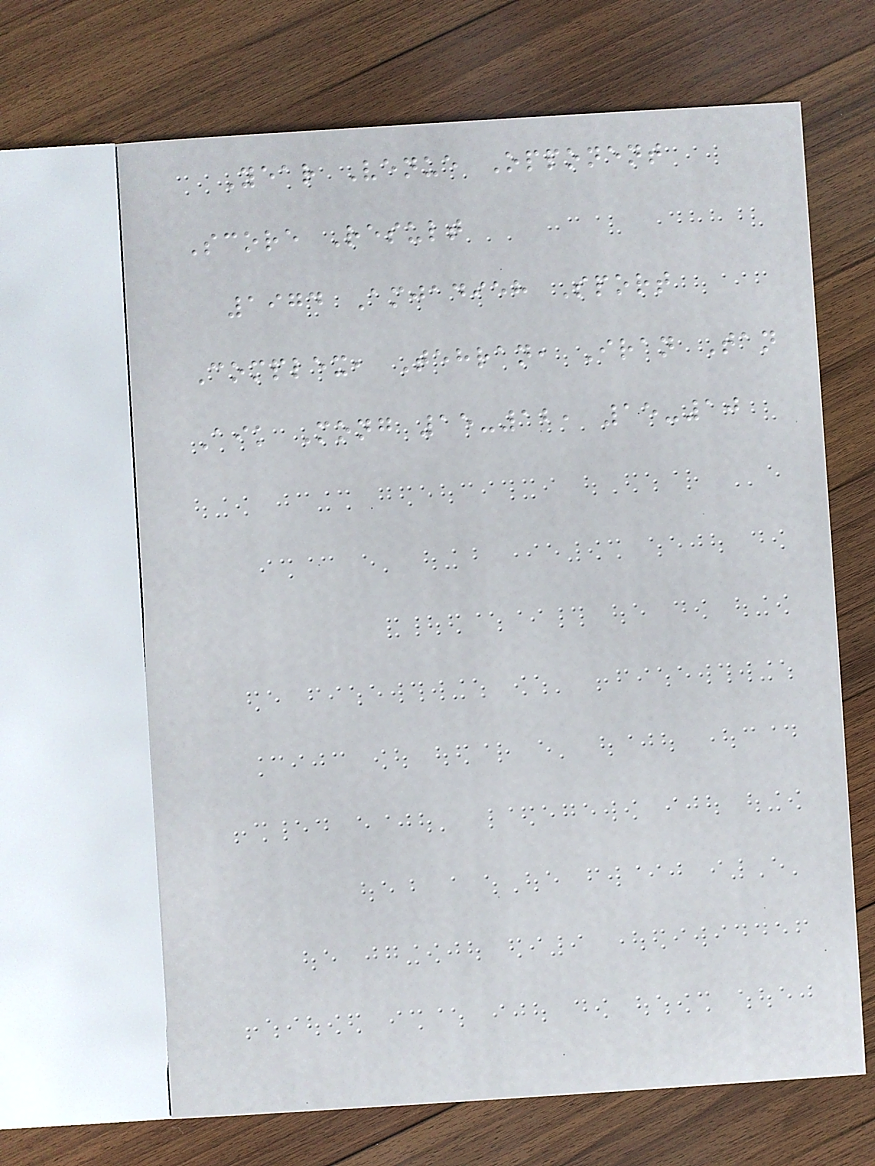Year Venue Opponent
Score Result
1974 Amjadieh Sport
Complex, Tehran, Iran Tan
Aik Mong 15-12, 15-10
